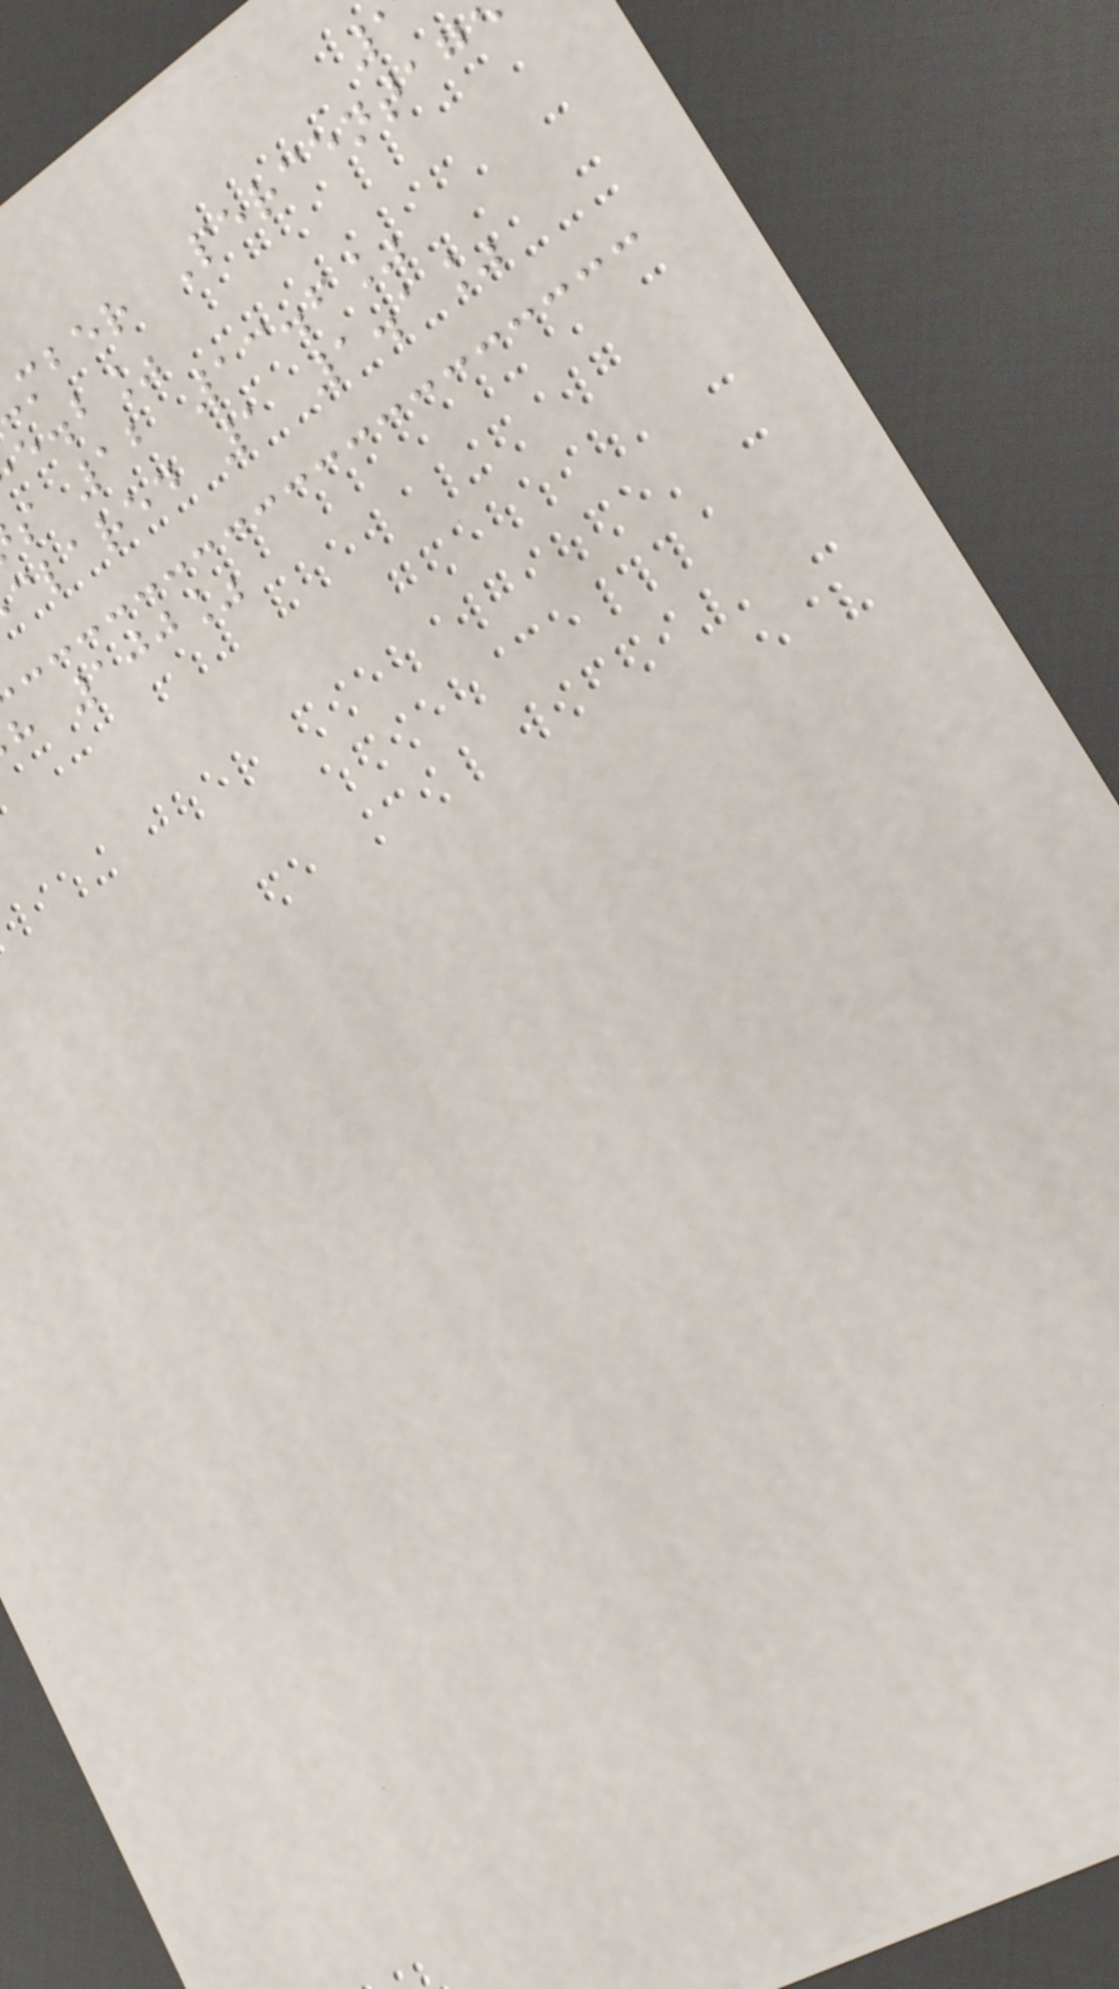mber Percentag
e.b%
s 12 13.6%
clared 1 1.1%
h 100%
